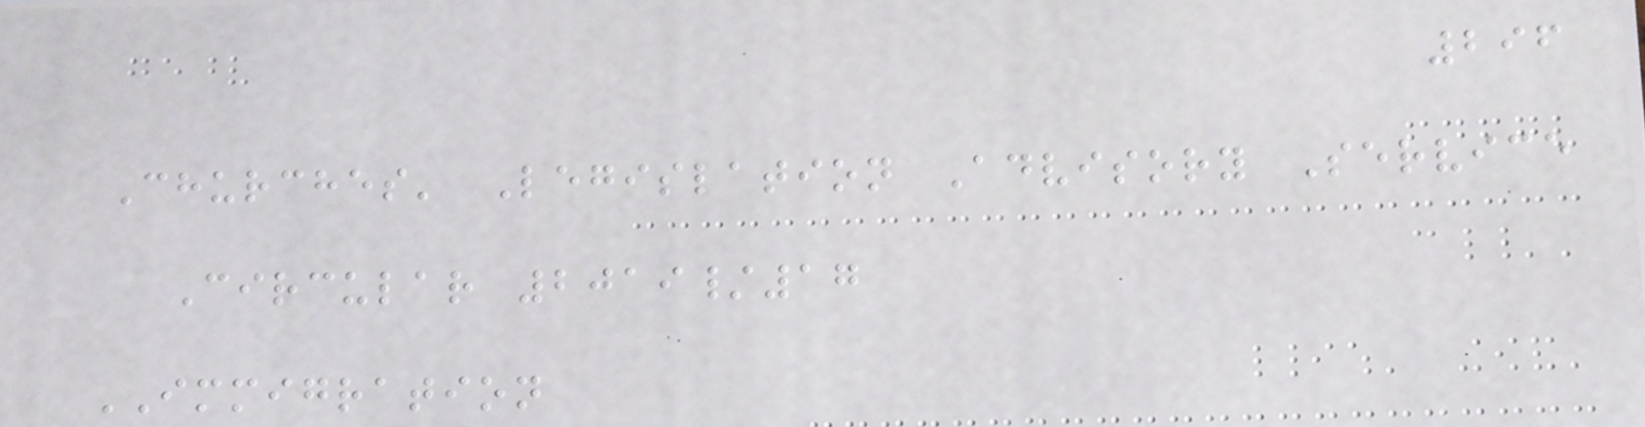296
Churches' Legislation Advisory Service
Circular 2019/17
IMMIGRATION
